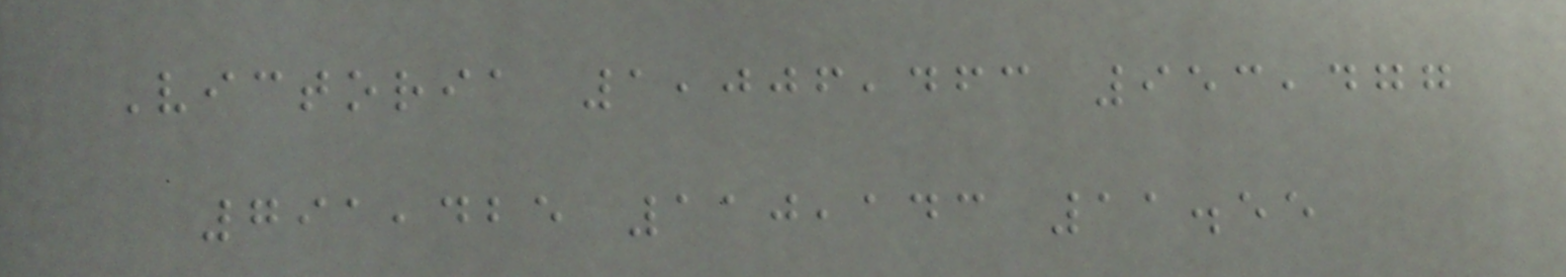Victoria 1,006,463 953,477
791,425 110,143 11.55
